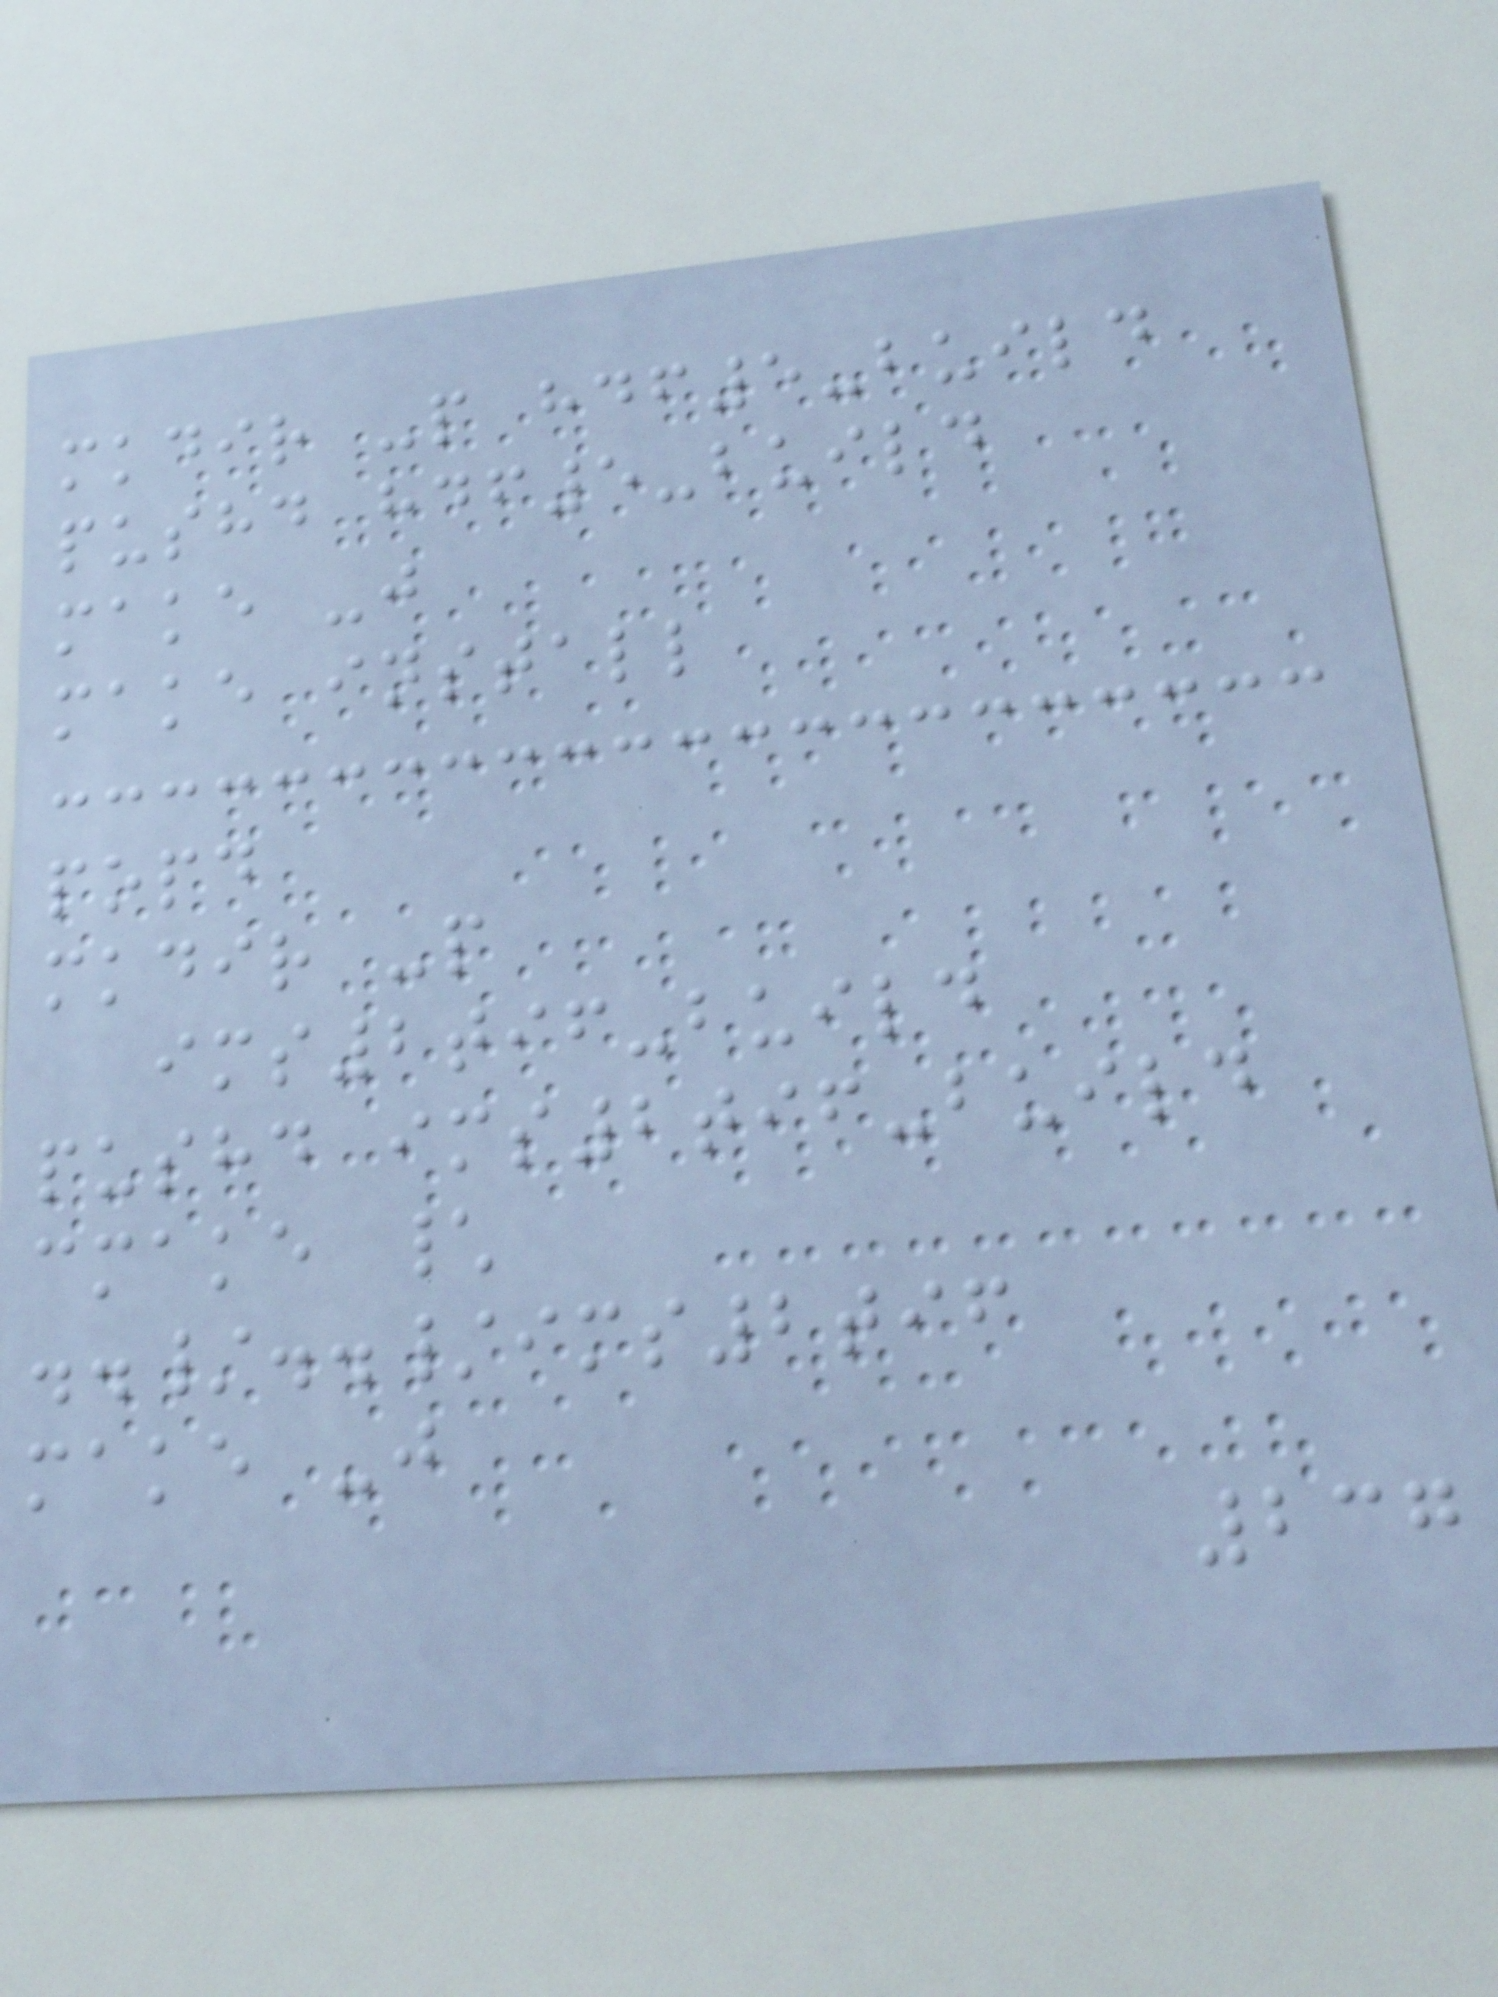mkdir -p hdf5-build
pushd hdf5-build
make -j
make install
popd
mkdir -p
ims2tif-build
pushd ims2tif-build
cmake \
../../ims2tif
make -j
237
